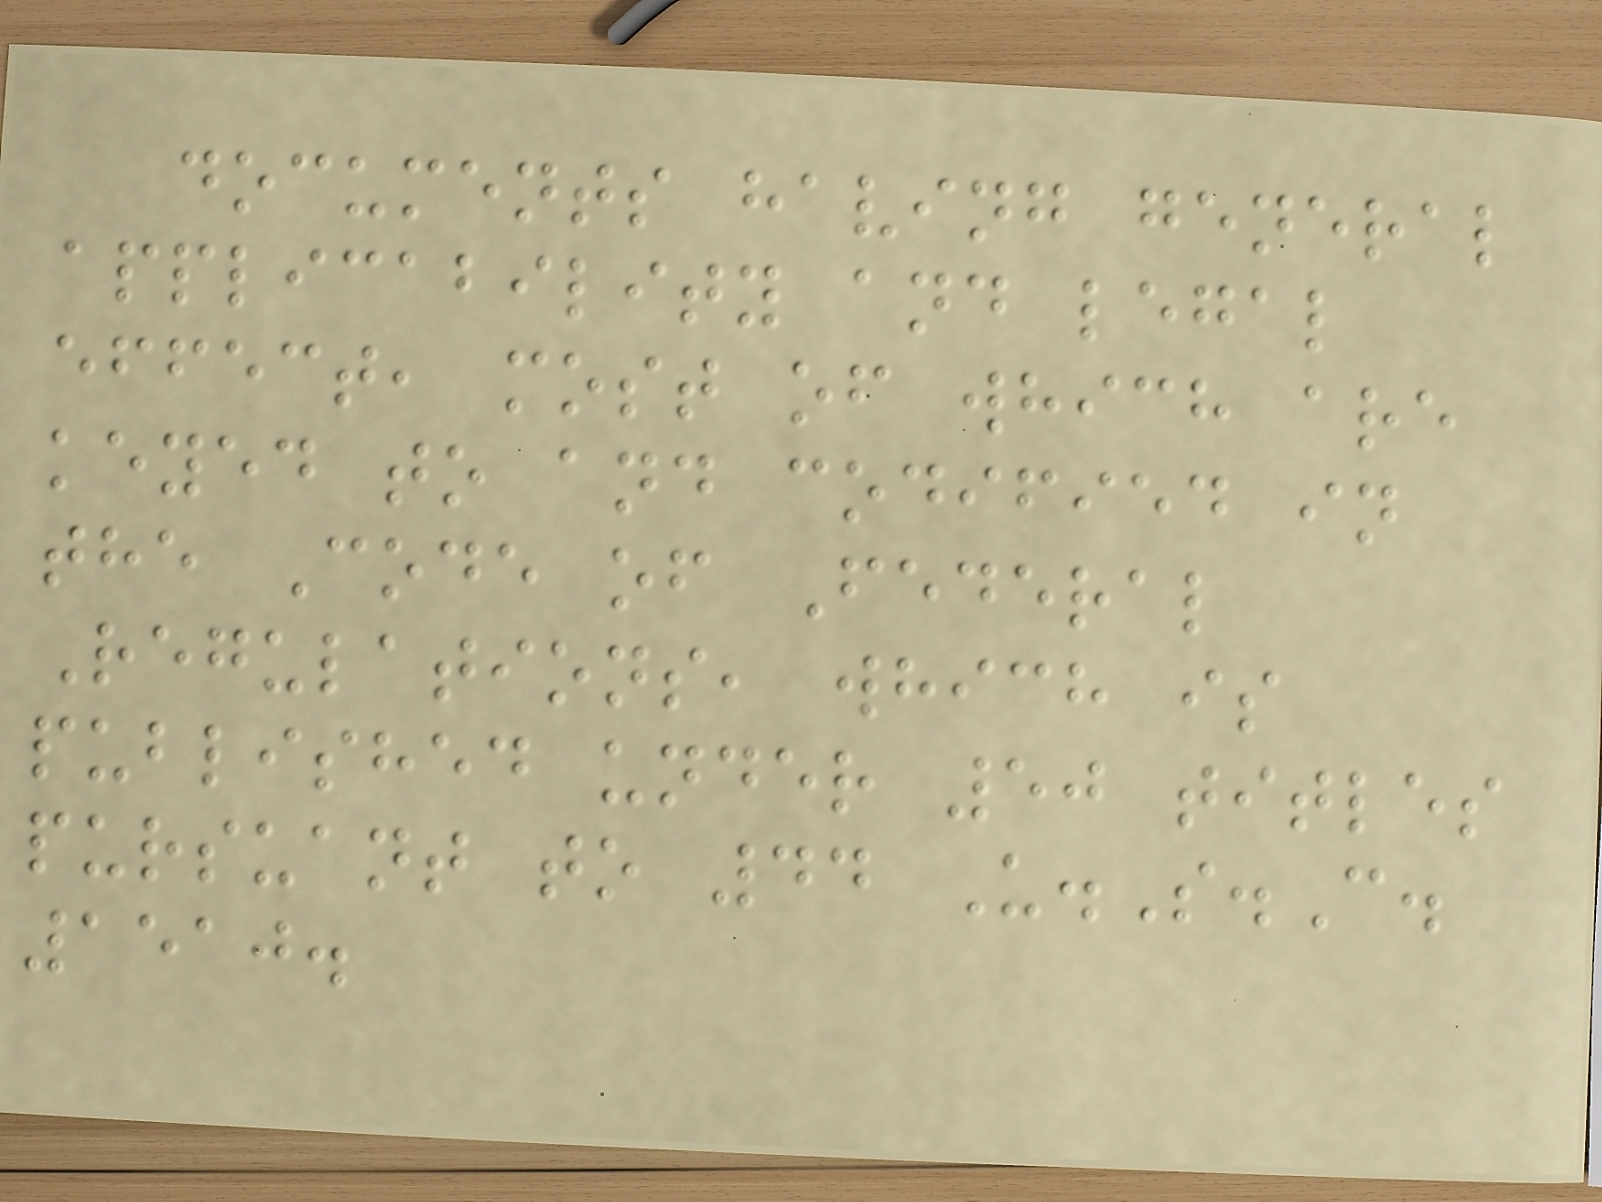documents having general
applicability and legal
effect, most of which are
keyed to and codified in
the Code of Federal
Regulations, which is
published under 50 titles
pursuant to 44 U.S.C.
1510.
